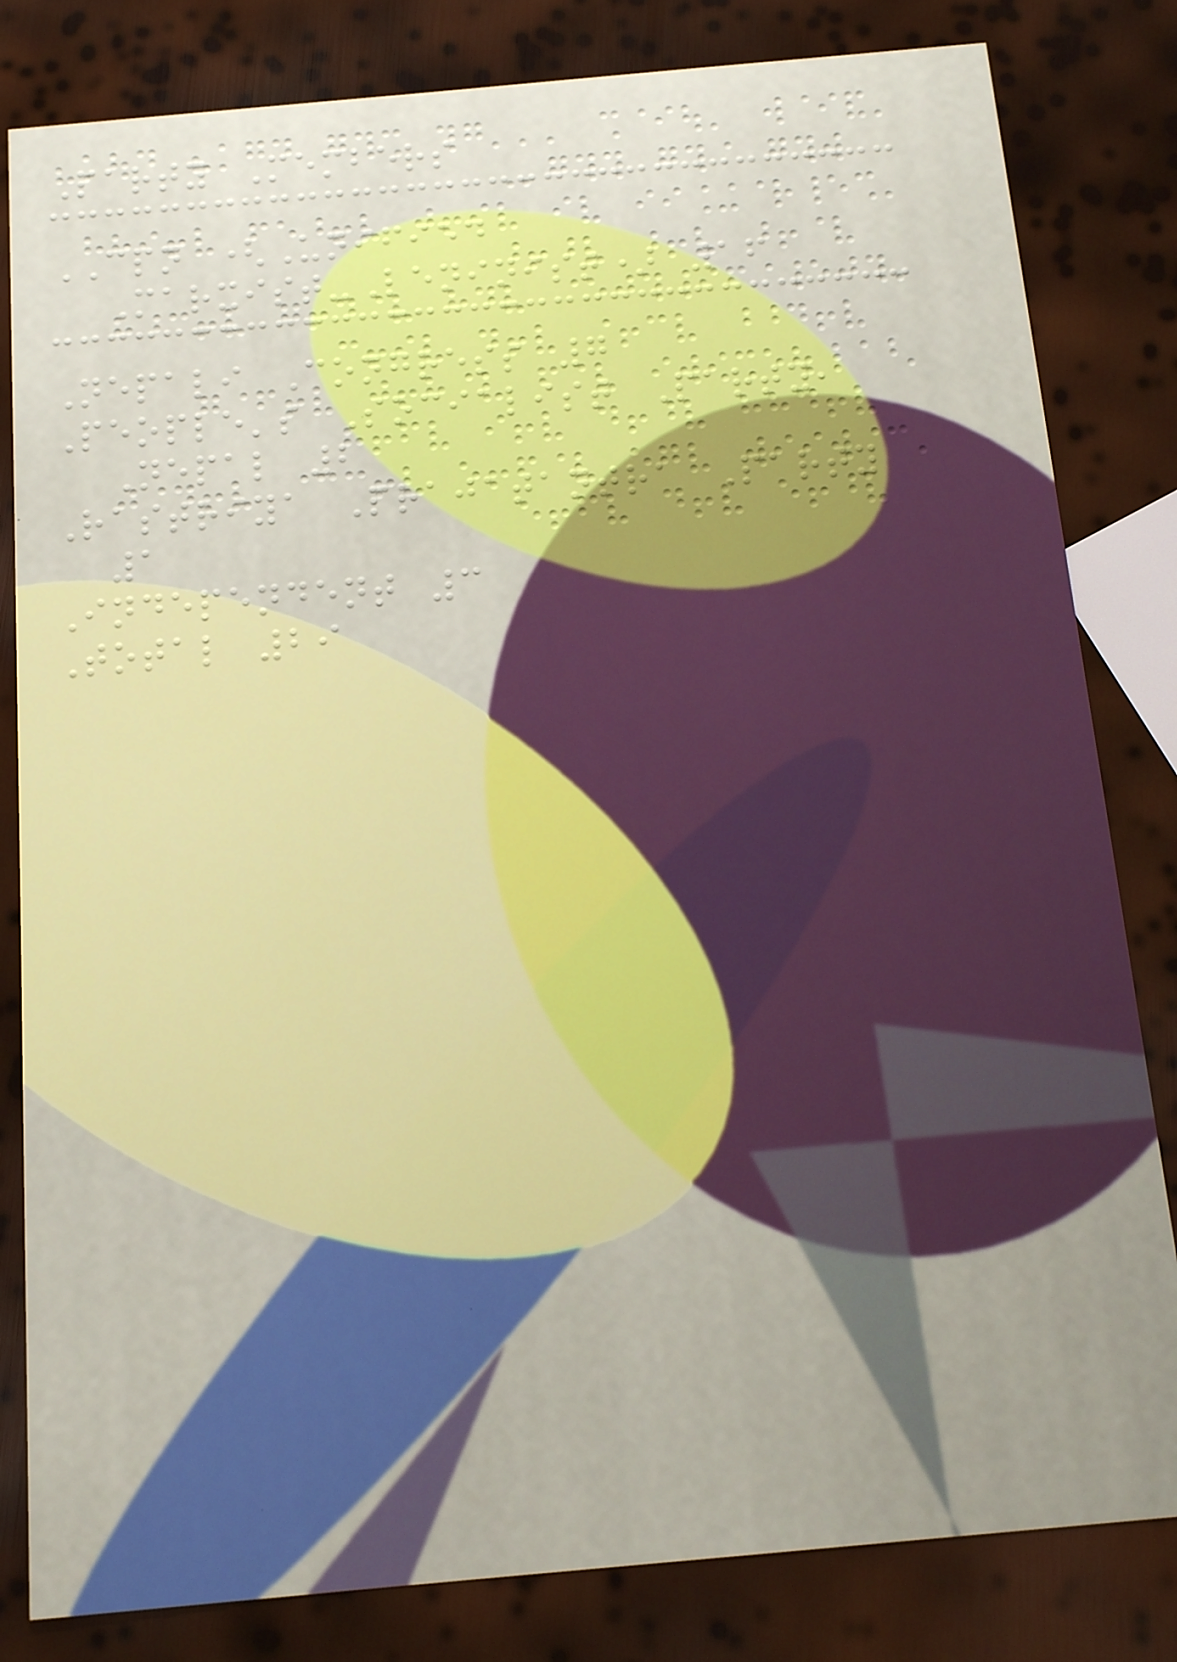Party Members
CPN (Unified
Marxist-Leninist) 16
Nepali Congress 7
People's Socialist Party,
Nepal 2
Rastriya Prajatantra Party
1
Independent 3
Total 29
